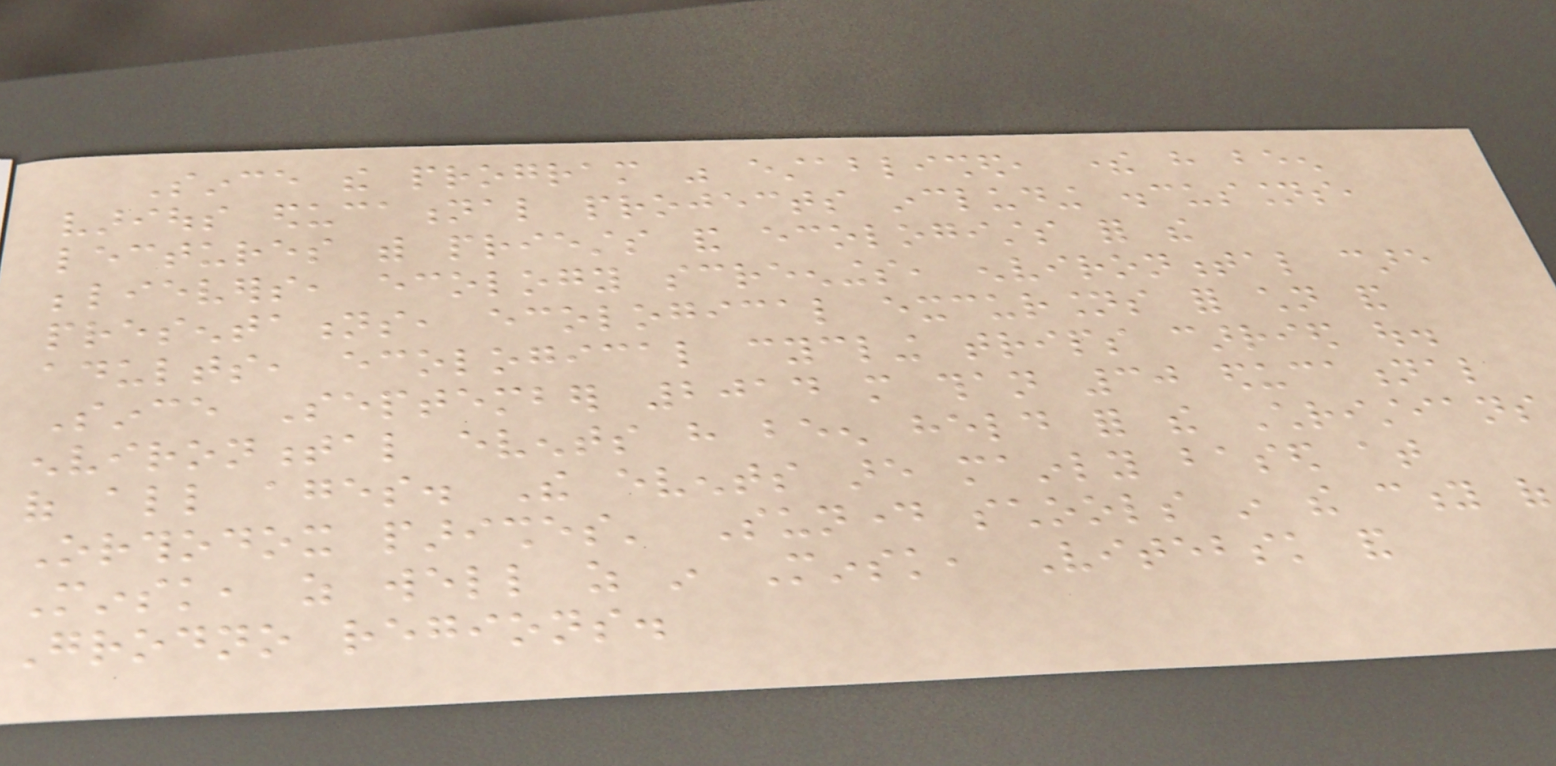Since the program was established, there have been
various educational projects including discussions,
lectures with priests and ecologists for the
believers, ecology screenings, environmental care
presentations, ecological excursions for children and
adults, ecological cycling trips carried out.
Since September 2014 more than 30 educational
environmental events have been held for the Christians
of all ages. The events are mainly based at
Orthodox parishes' Sunday schools in the city of
Minsk, as well as in Minsk, Vitebsk and
Grodno regions.
